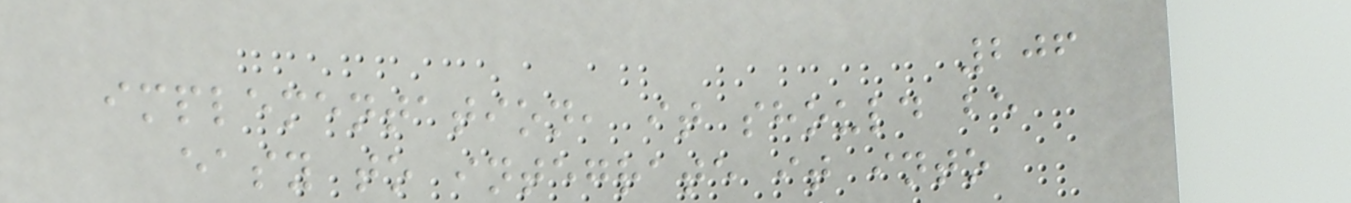206
implementation, it should be
easy to integrate it into
